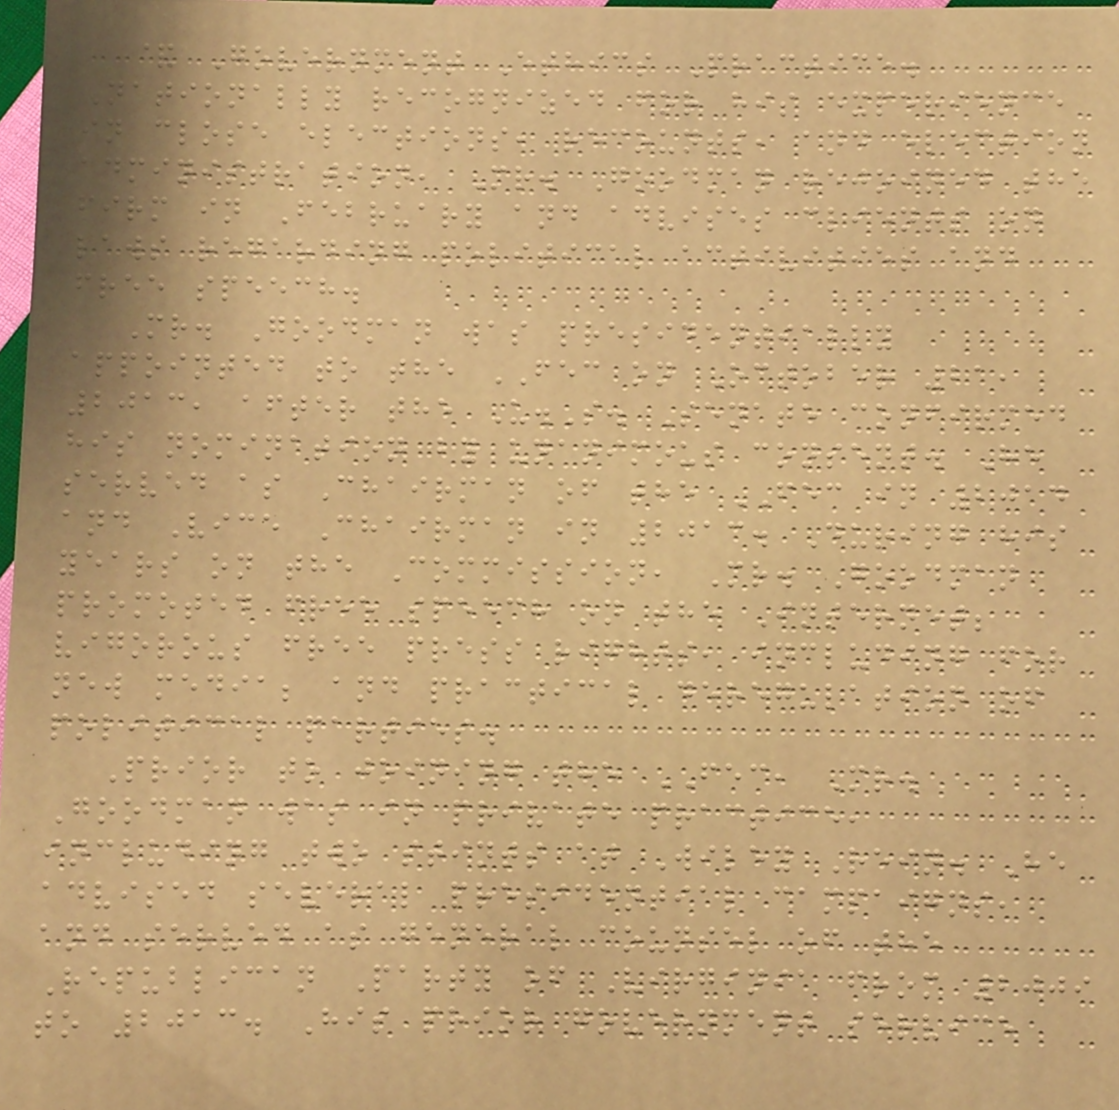& Government Ethics Practice.
Nationally recognized for his experience
in close elections, recounts, and election
administration, Mr. Goodman rejoined the
firm in February and advises clients on
laws regarding political activities and
free speech.
Mr. Goodman was presidentially
appointed to the FEC on October 21,
2013, after the U.S. Senate confirmed
his nomination by unanimous consent. He
served as Chairman of the FEC in 2014
and Vice Chairman in 2013. During his
years on the Commission, Mr. Goodman
promoted free speech on the Internet;
vigorous free press rights, including for
new media; and practical deregulation of
political parties.
Prior to joining the FEC, Mr.
Goodman was in private practice,
including two stints at Wiley Rein. He
advised several presidential campaigns,
and served as general counsel of the
Republican Party of Virginia from 2009
to 2013. His prior government service
